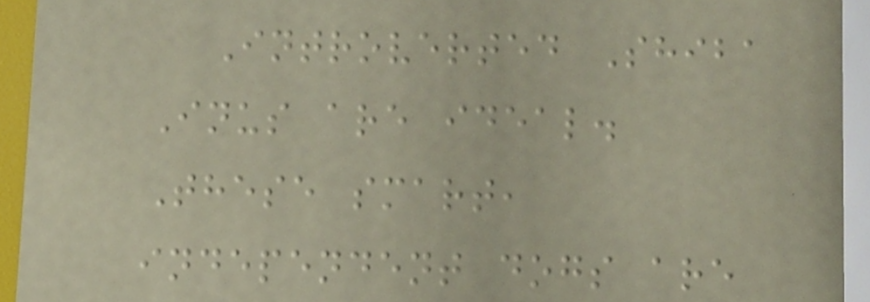Introverted Shiba
Inus are ideal.
These smart,
independent dogs are
